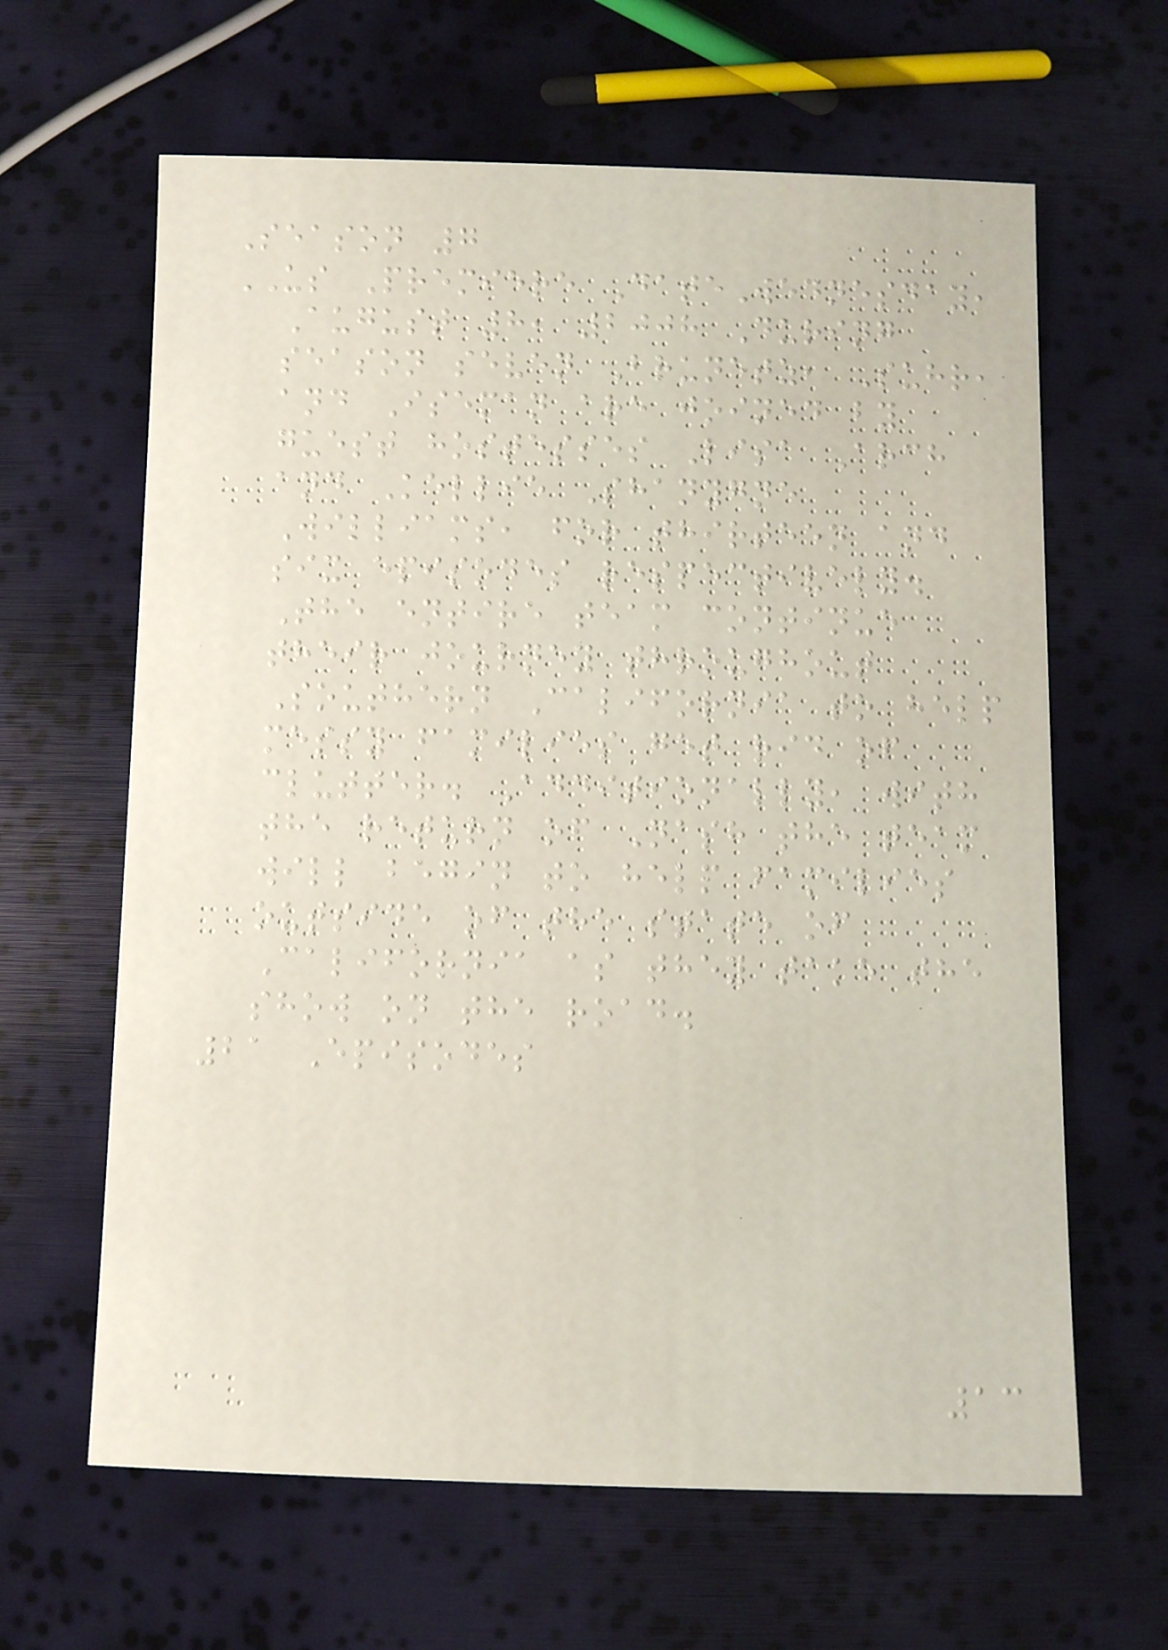Season 7
US Premiere DateWednesday,
August 8, 2008 During
season seven Brunetz, Suhr,
and Iseman are joined by
guest hostesses Lisa Arch
and Kellie Shanygne
Williams, for thirteen and
six episodes respectively.
The entire team continue
their journey throughout
Southern California to help
messy families get rid of
clutter. Additionally, with
the return of Nash the team
will begin to help families
outside of the state of
California as they take the
show on the road.
21 Episodes
13
